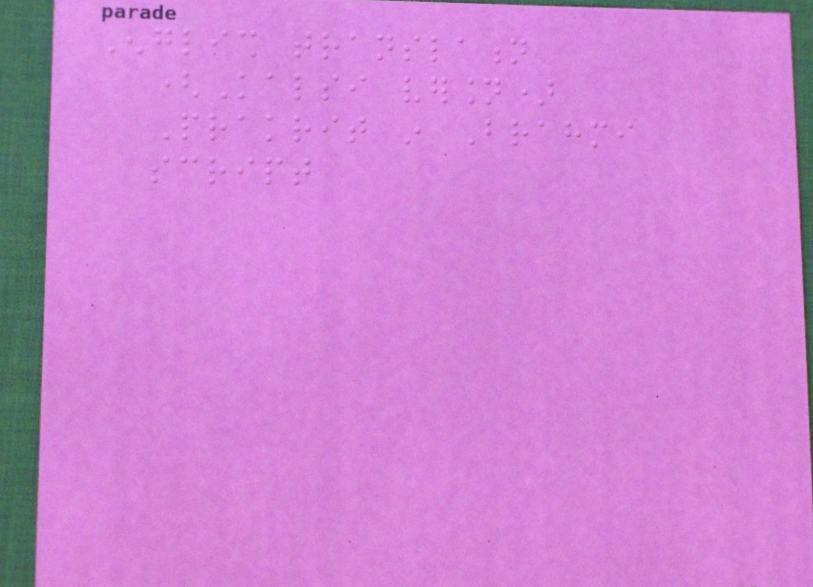English translation
(Kalsi version)
Prakrit in Brahmi
script
